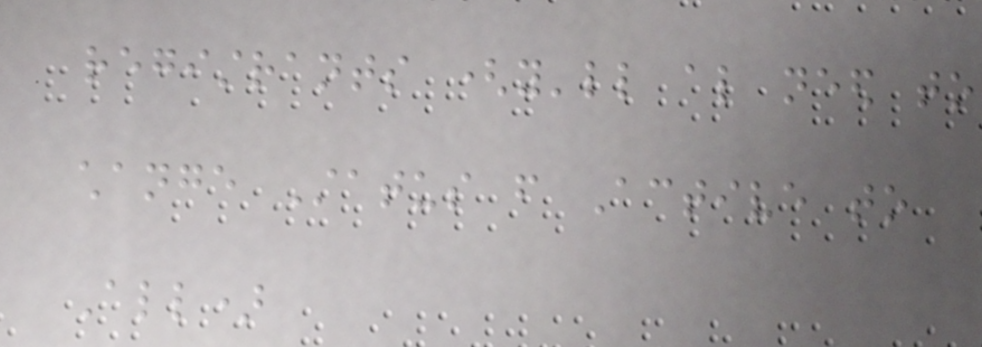registrants (you'll also need to
change Status from Active to
All)
